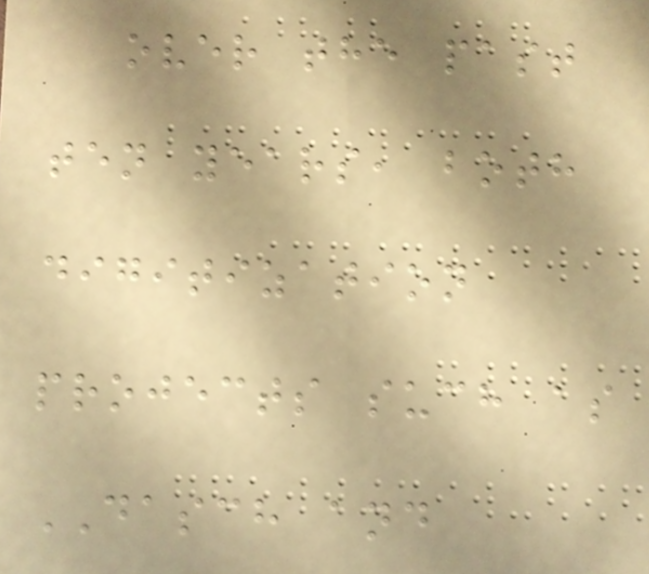over the past
ten years, both
digitization
projects such as
DASCH and
